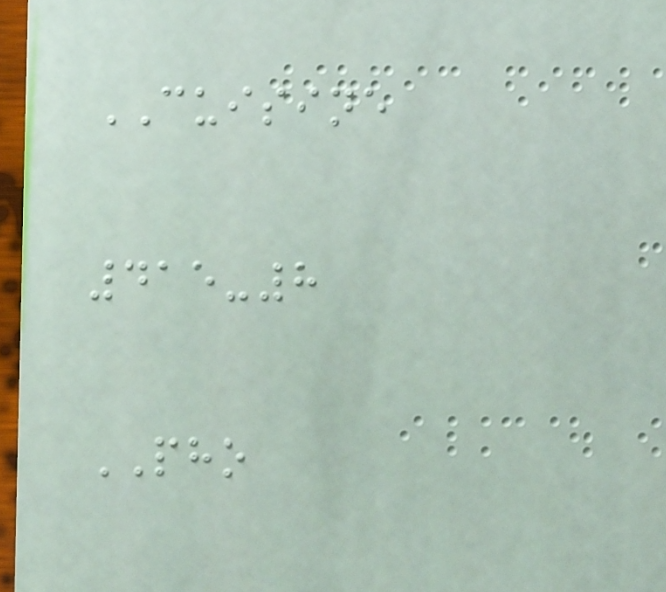CUISINE
415-8
PHO
